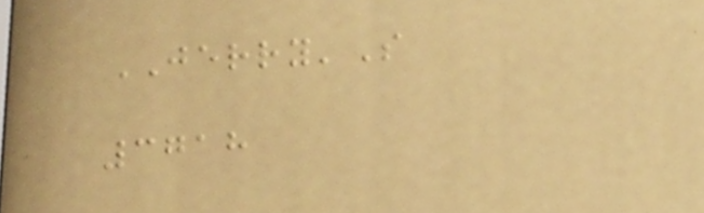JERRY'S
3718
